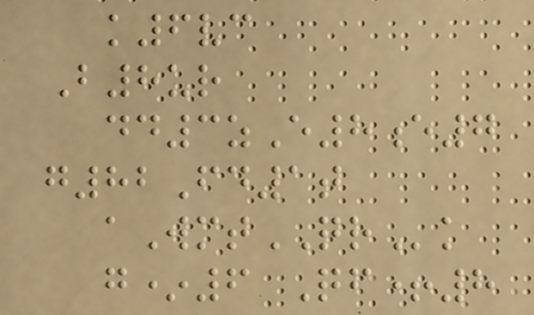k6vc
B8ur
dd3zE8e7
g82Fd1t
aWmtQRk
g*6 Qf+8
